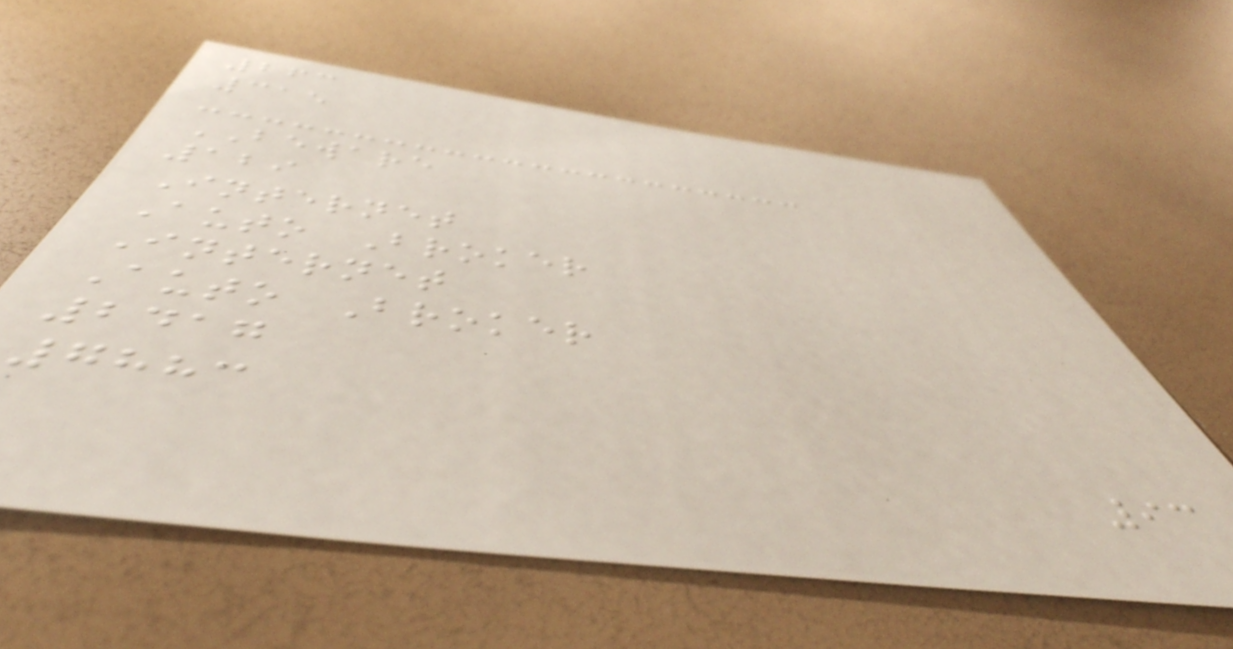263
315
BEWARE
129
Internet
Auto Broker
Internet
Auto Broker
2417
7883
93
